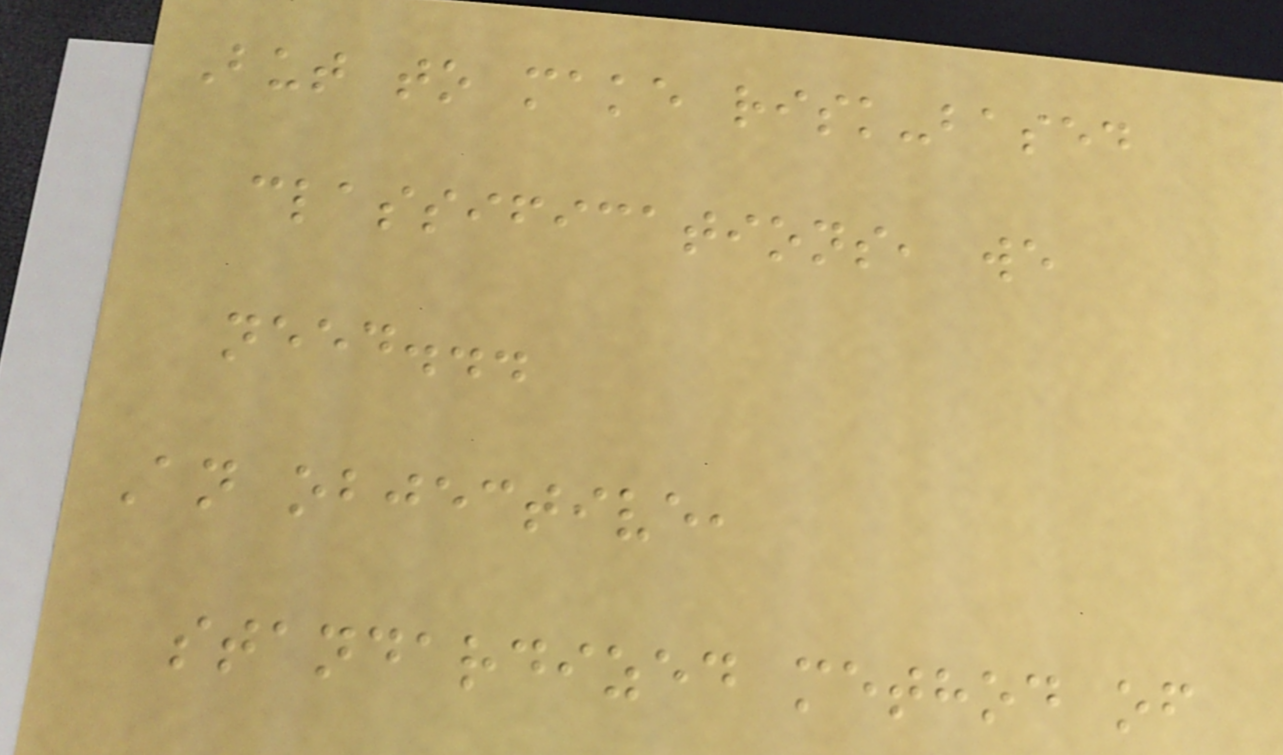But to make risk-based
classifications, we
need...
An objective,
standardized method of
